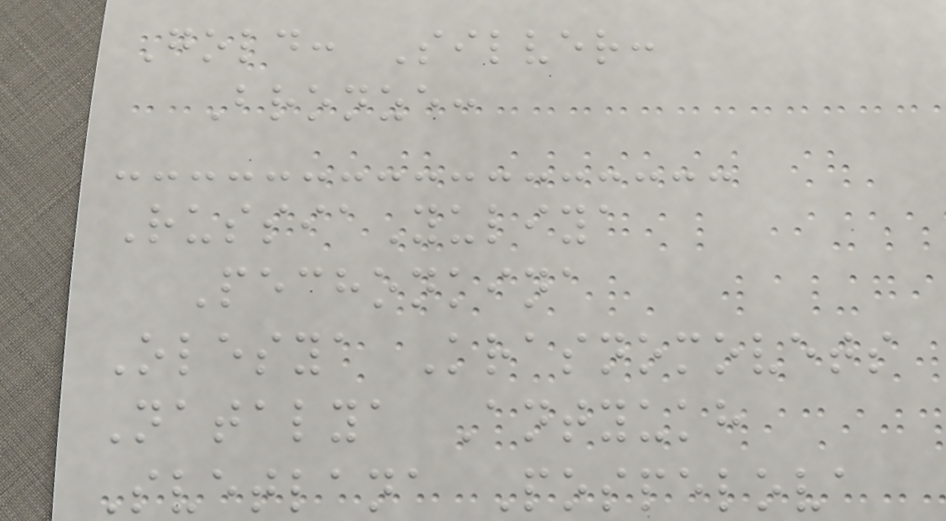Gold: Silver:
Bronze:
RussiaYuliya
Pechonkina
Olesya Krasnomovets
Natalya Antyukh
Svetlana Pospelova
